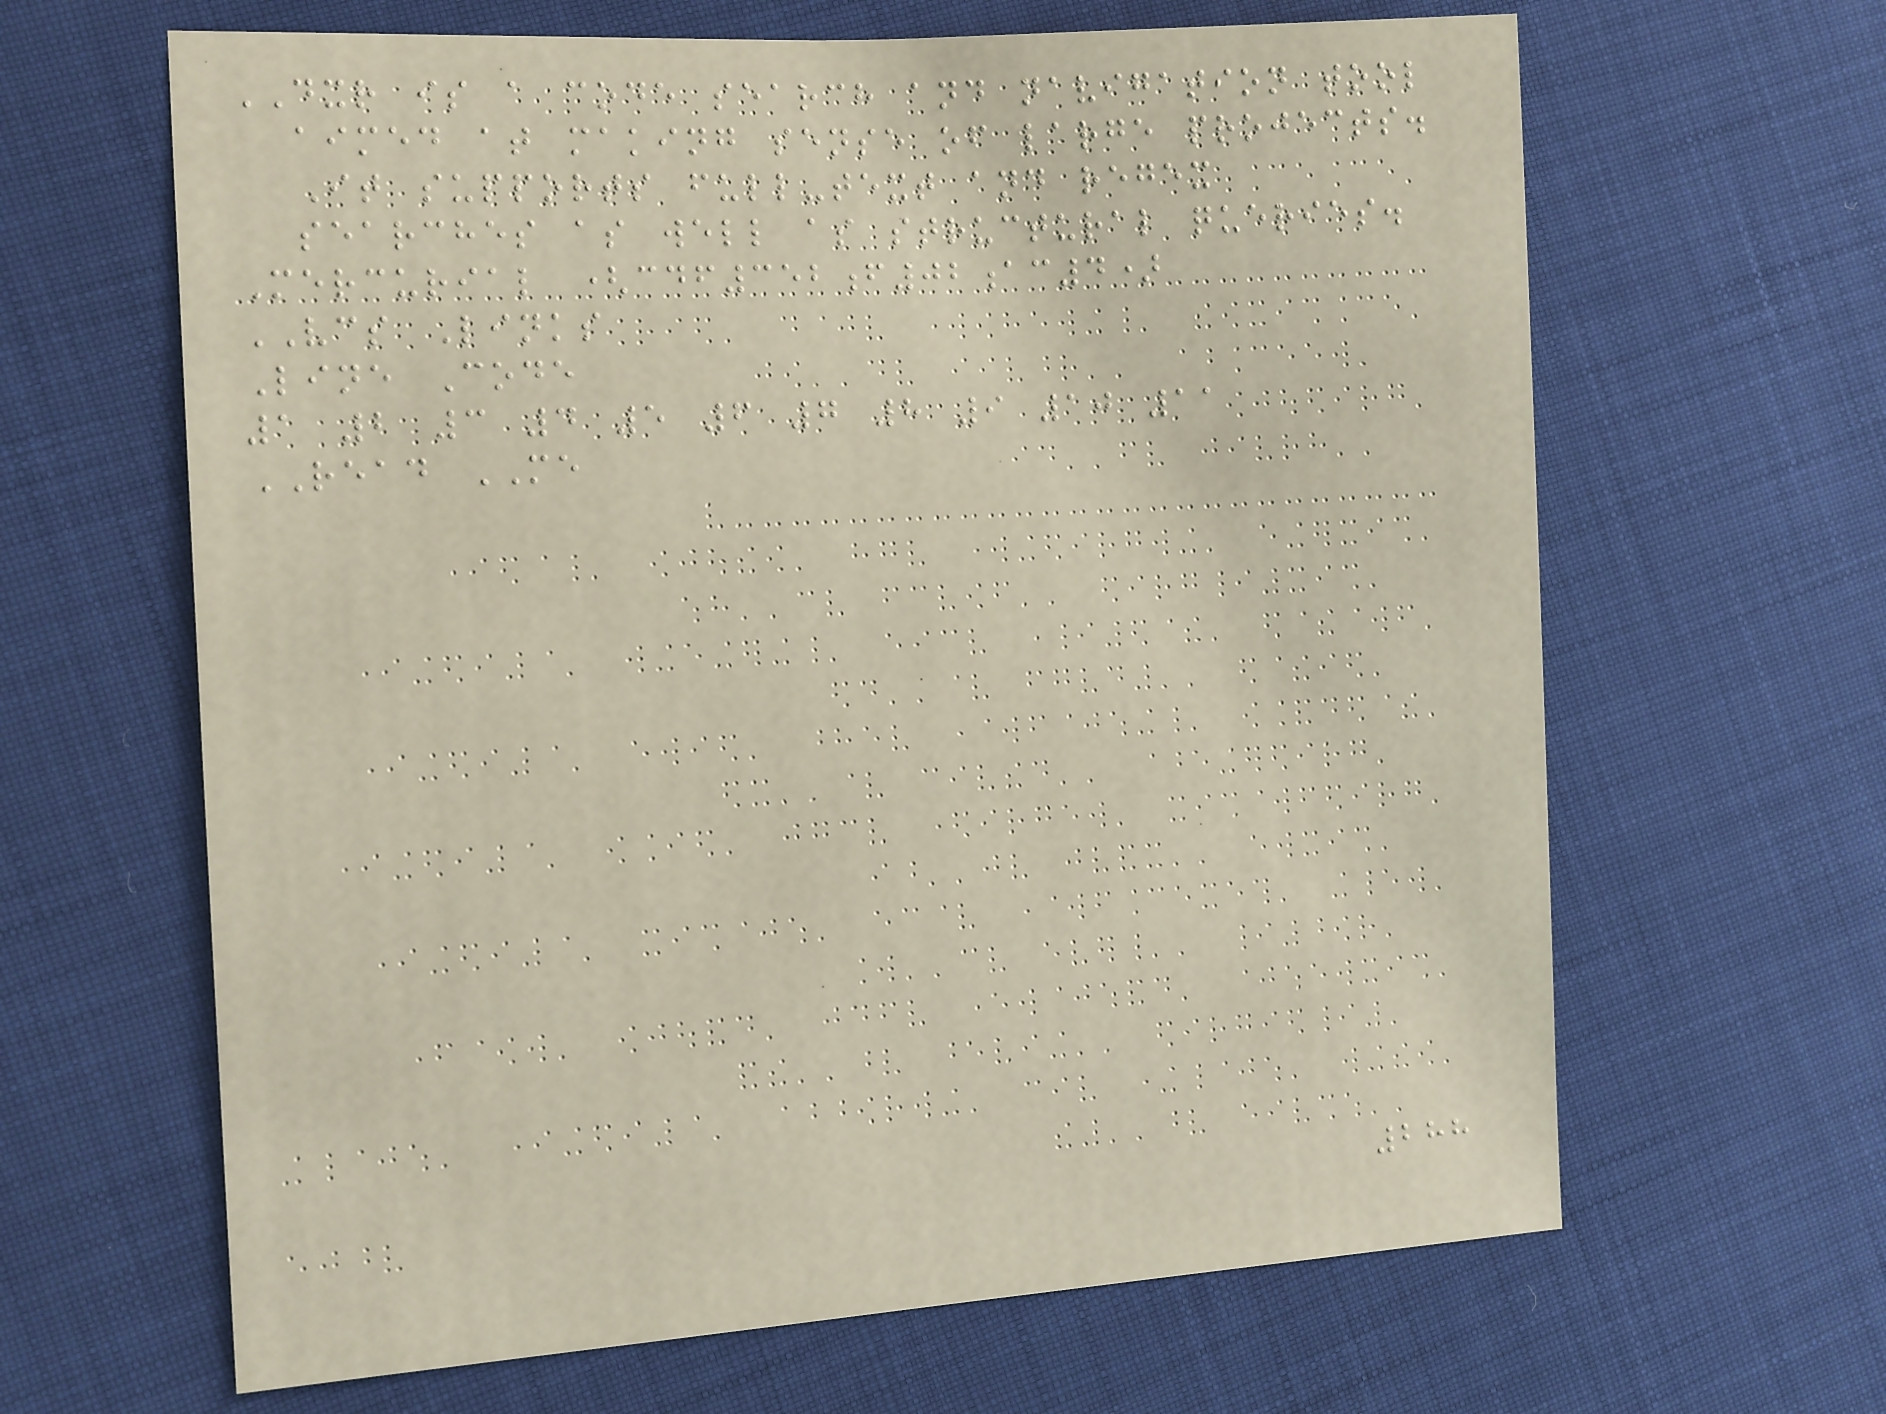DXR is a code search and navigation tool
aimed at making sense of large projects.
It supports full-text and regex
searches as well as structural queries.
Mercurial (cdf352f02ac4)
VCS Links
Line Code
1 2 3 4 5 6 7 8 9 10 11
READ ME
288
